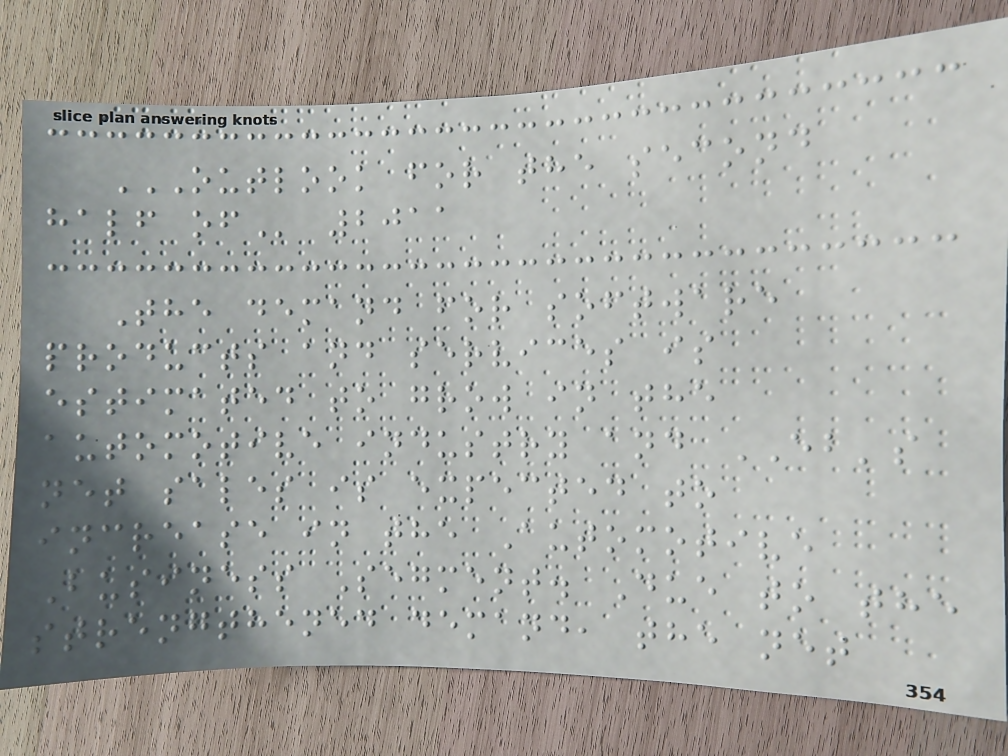OUTLOOK FOR THE SECOND
HALF OF 2011
The demand for software
products and services is
estimated to grow in the
automotive industry and EB's
net sales is expected to
increase in the Automotive
Business Segment. Due to the
strengthened demand, the net
